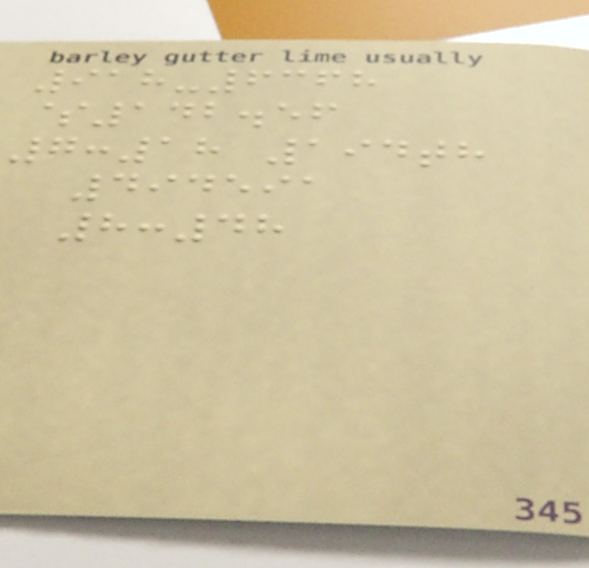918-6368
$142.56
7:18 194th
494591
8:48
